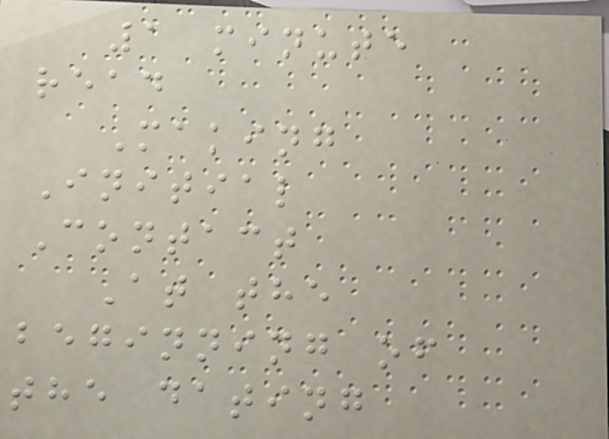1 minute
read
Making
Initial
Contact
At the
beginning of
the dating
